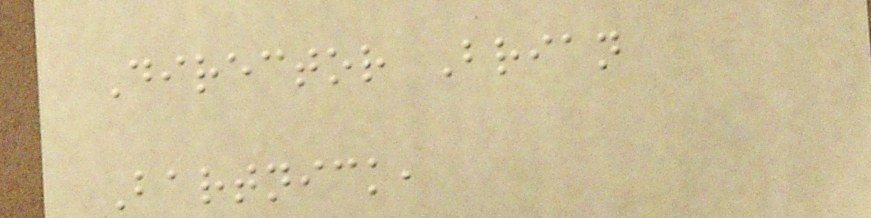Director Brian
Bartnick,
